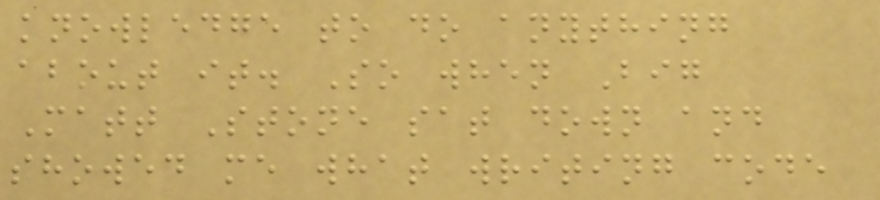knowledge to do anything
about it. So when Big
Matt Stone sat down and
showed me what writing code
